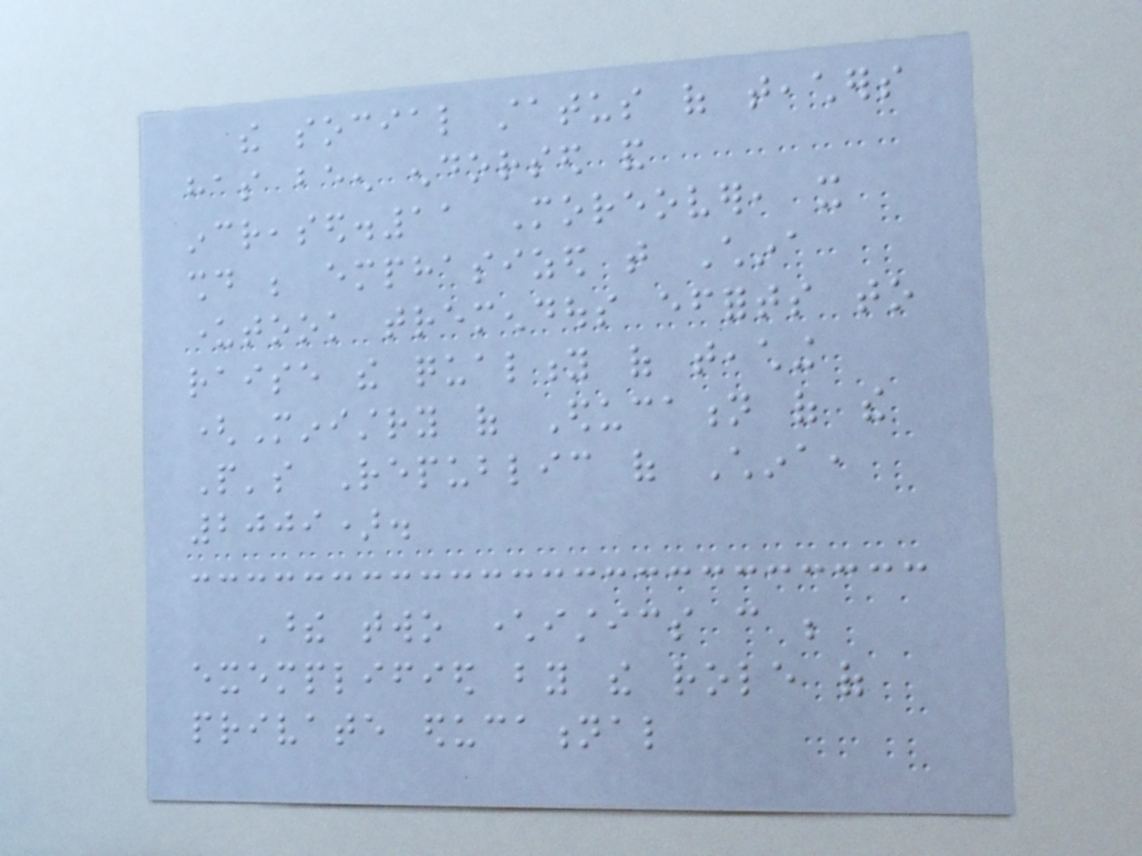the social status of teachers
has been endorsed and
increased.11 Moreover, it
should be emphasized that China
undertook tremendous efforts to
raise the quality of teaching
(Ministry of Education of the
People's Republic of China,
2009).
These two characteristics can be
exemplified by the role of
private educational
